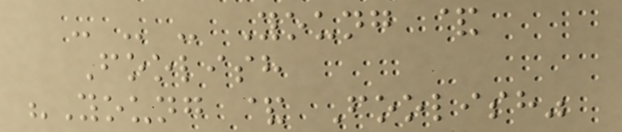- - - Young &
Foolish
"Young & Foolish"
